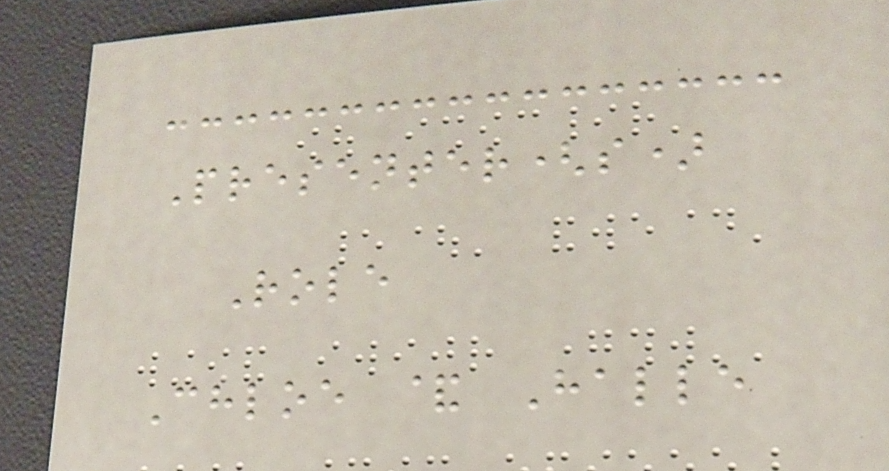Presenter(s)
Role
Chloe & Halle
